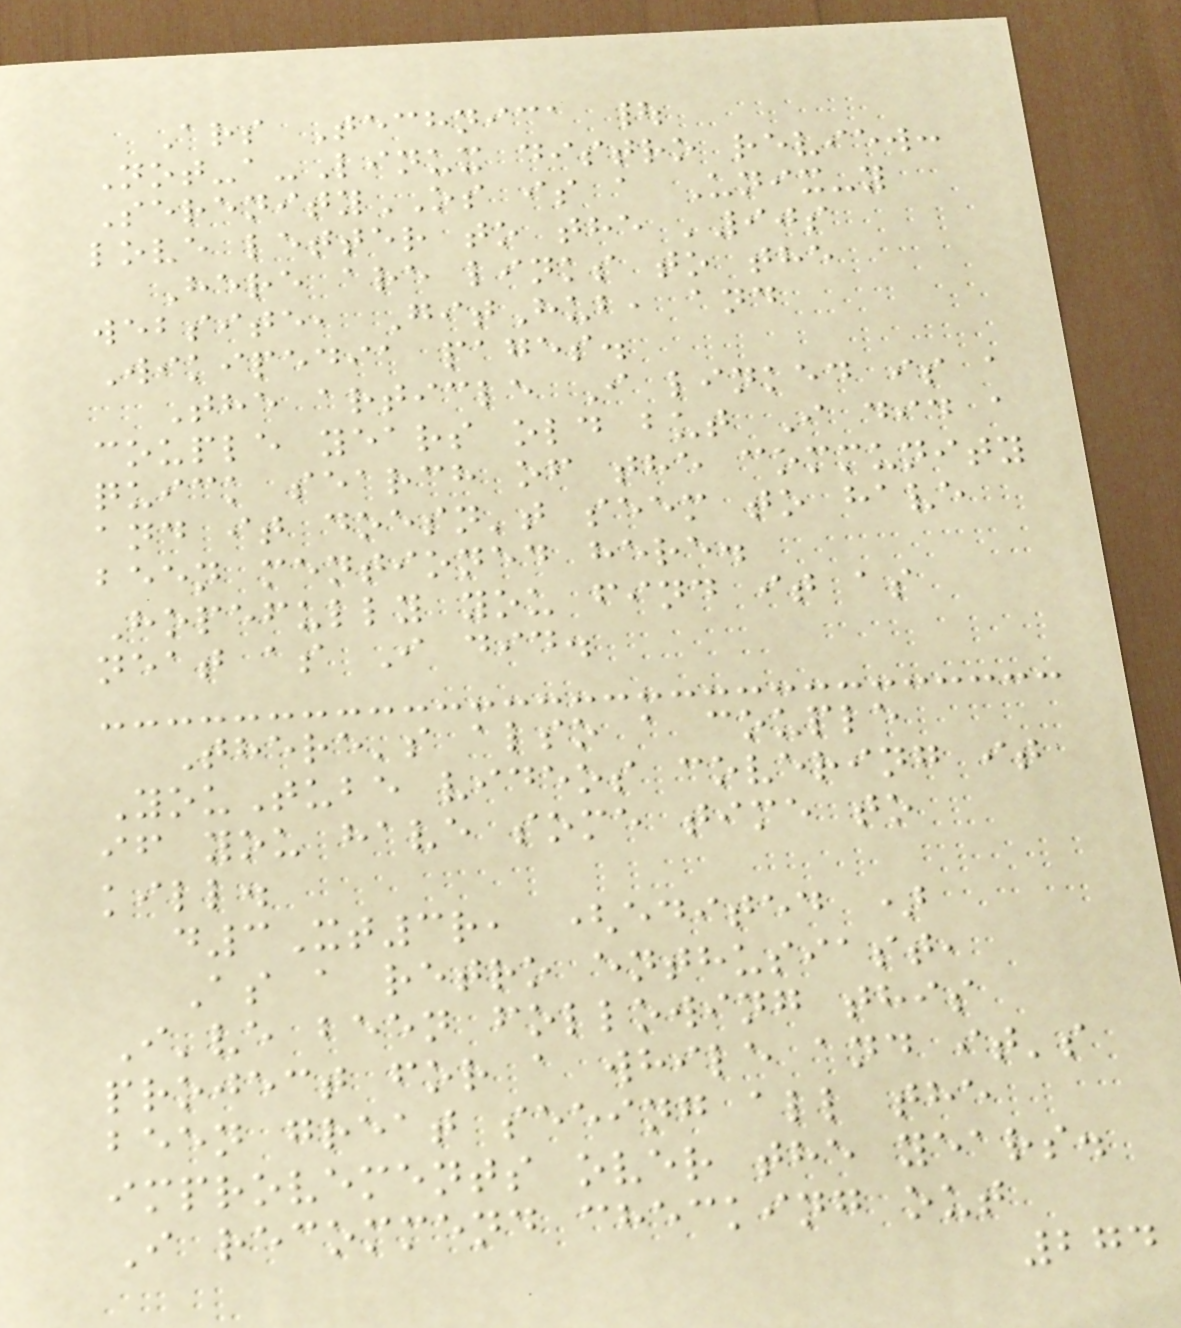Ars Technica |
Not-a-Linux distro review:
SerenityOS is a Unix-y
love letter to the '90s
Here are links to the
website, GitHub, and
Wikipedia pages.
The article I linked is a
couple years old but I did a
quick search of the community
and it doesn't seem to have
been mentioned here.
Hopefully you find it as
neat as I did.
There's also a couple
YouTube videos covering it
if you have some time to
kill.
d3Xt3r, (edited )
As a retro enthusiast,
I've been following this
project for a while and it's
been great seeing all the
improvements over the years.
I recommend checking out
274
